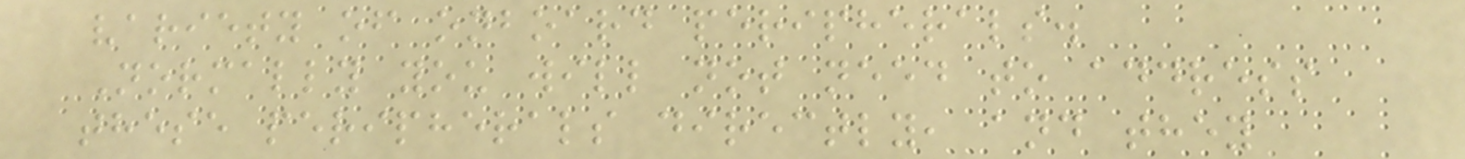variety of onboard peripherals.
Normally you will not need to address
these peripherals directly, and they
